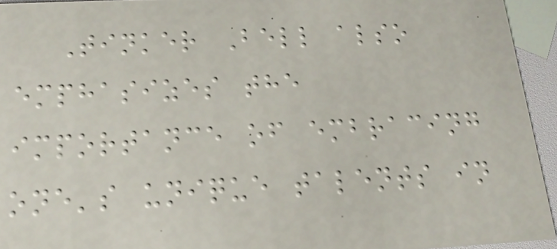Tinker Bell also
emphasizes the
importance of embracing
one's unique talents in
